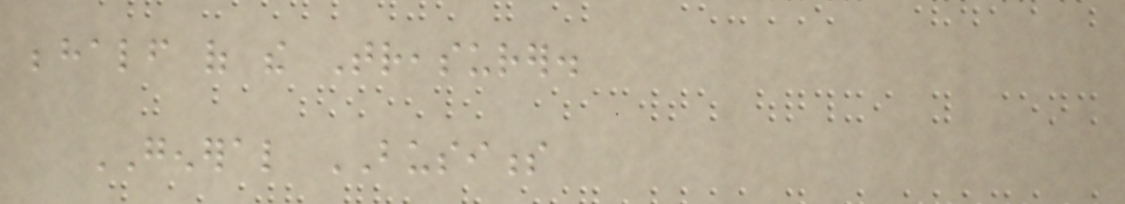behalf of the Treasurer.
GENERAL BUSINESS
